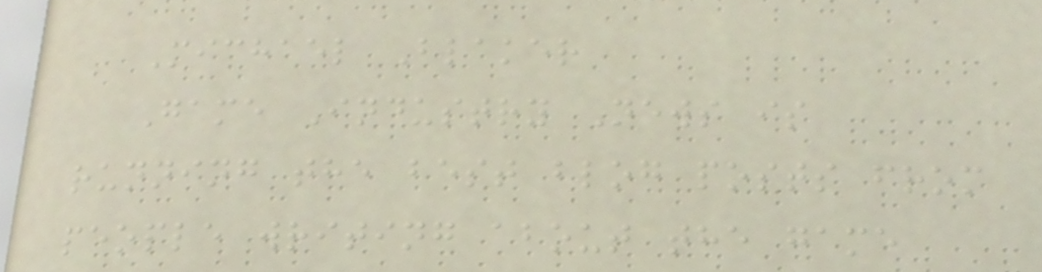Michael Blaker
Game Industry News is
running the best blog posts from
people writing about the game
